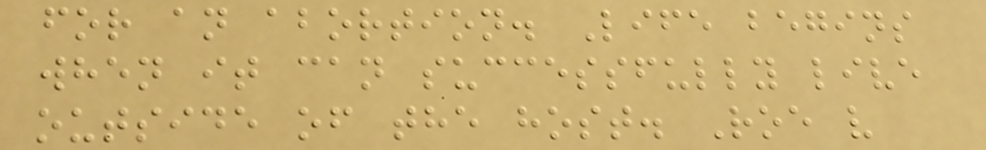for an abortion. Life begins
when it can successfully live
outside of the host. Roe v
